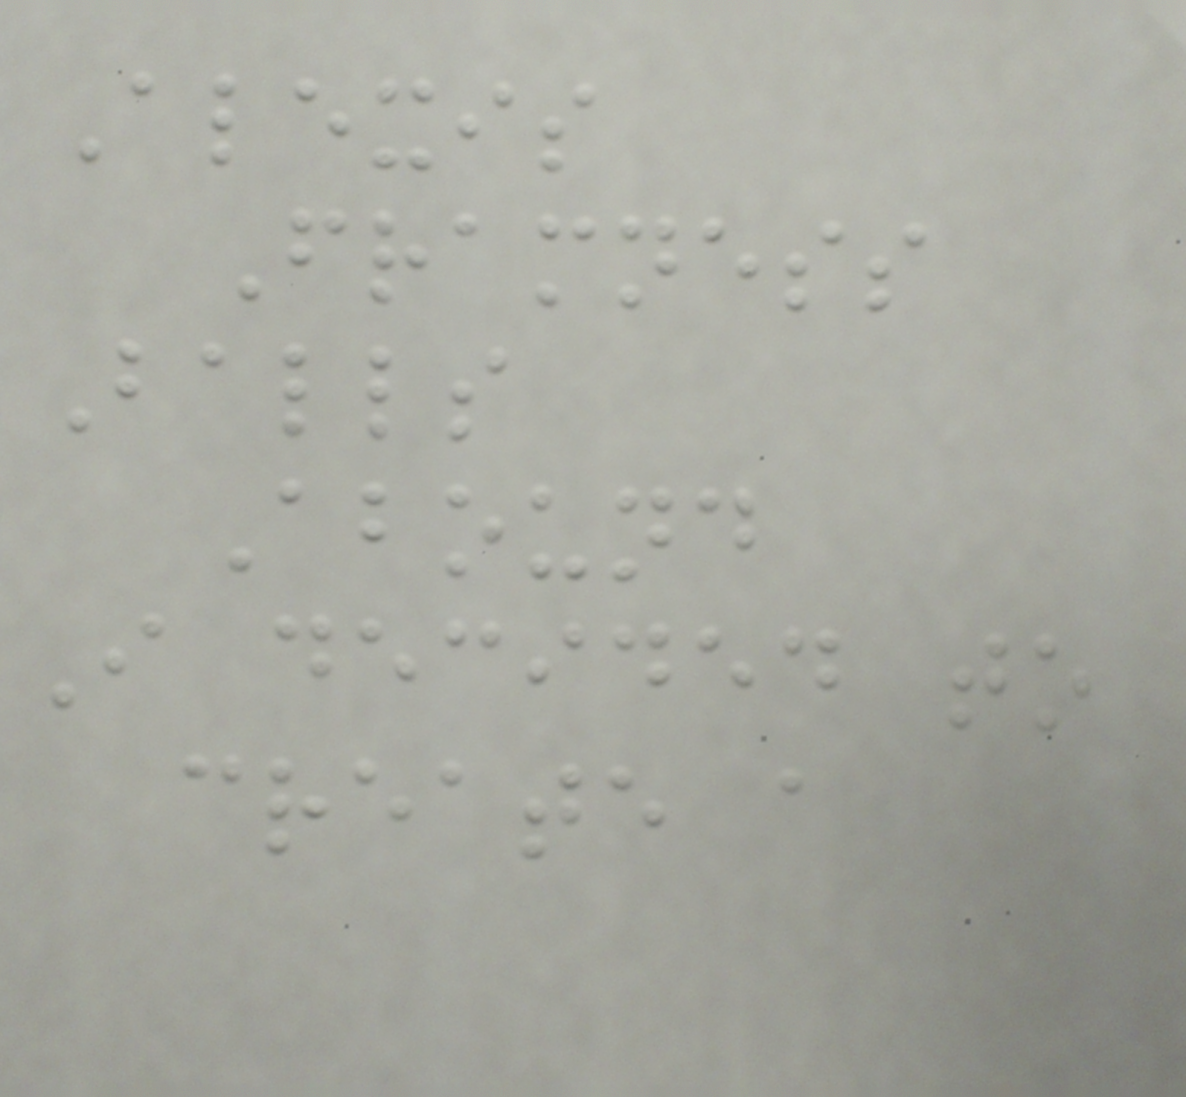Alexis
Framness
Balls
Abound
I decided to
create a
